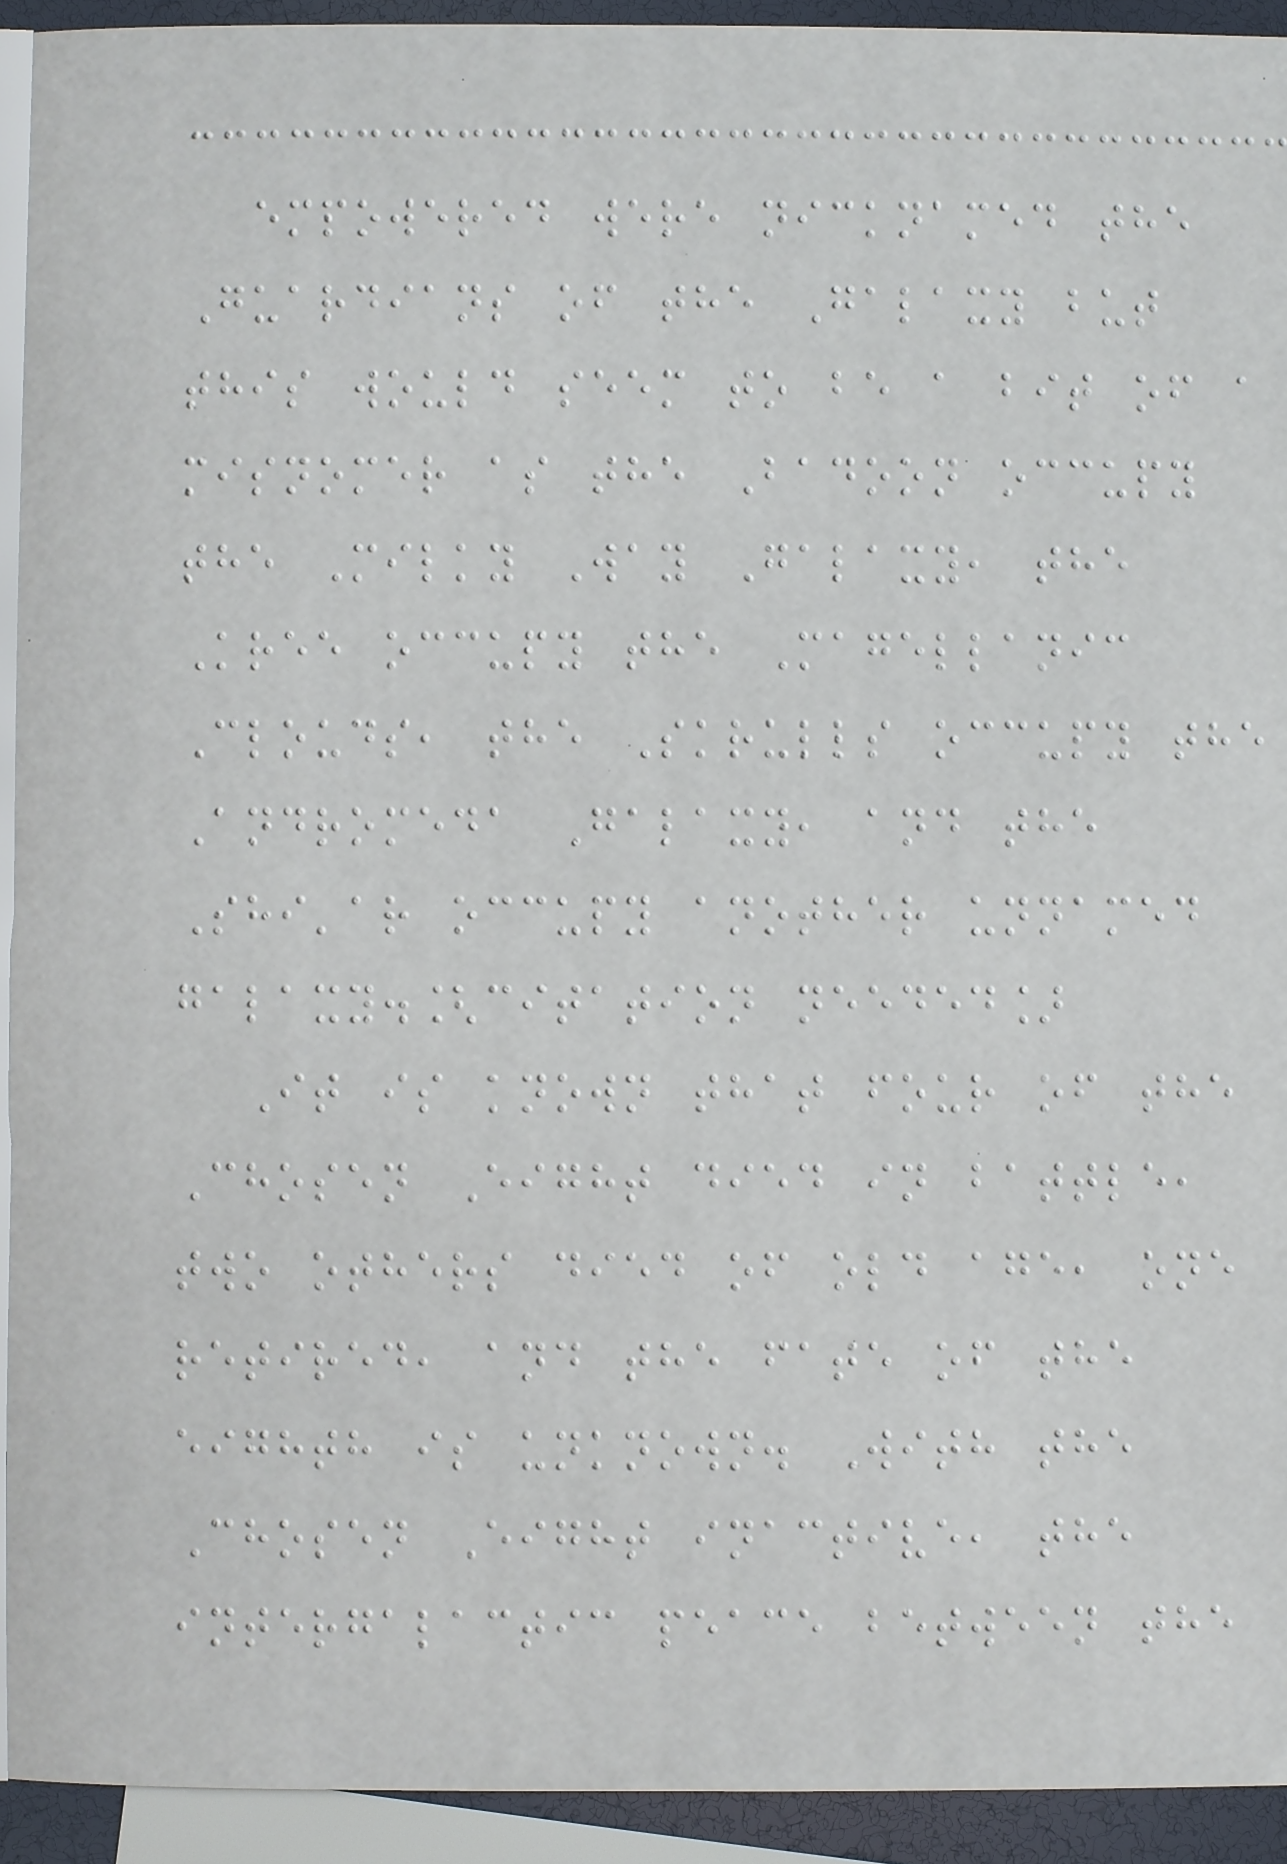empowered were nicknamed the
Guardians of the Galaxy but
this would seem to be a bit of a
misnomer as the Badoon occupy
the Milky Way Galaxy, the
Kree occupy the Magellanic
Clouds, the Skrulls occupy the
Andromeda Galaxy, and the
Shi'ar occupy another unnamed
galaxy.[citation needed]
It is known that four of the
Chosen Eight died in battle,
two others died of old age, one
retired, and the fate of the
eighth is unknown. With the
Chosen Eight inactive, the
intergalactic peace between the
